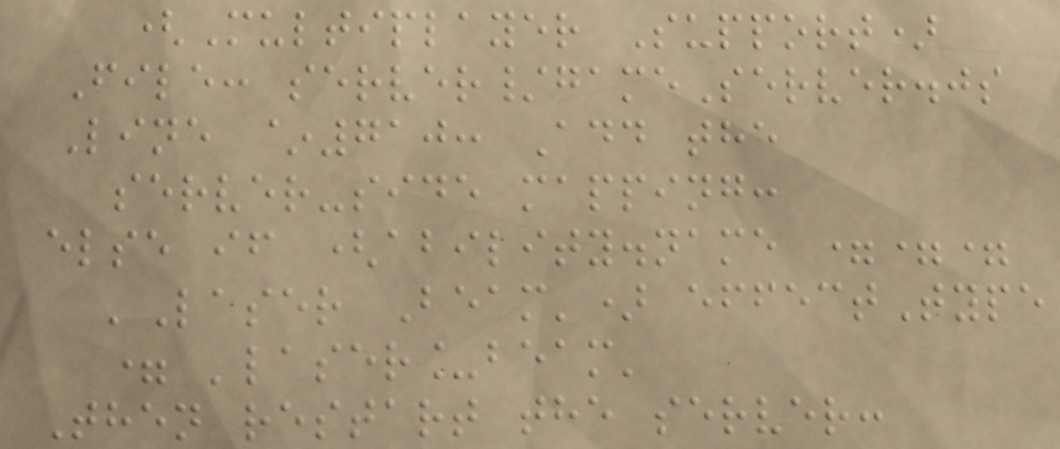(Multiplayer Support)
File: server/gameServer.js
Line ~710: Add the
server-side mapping:
else if (ability.name ===
'Laser Beam') effectType
= 'laser_beam'
Then restart the server:
